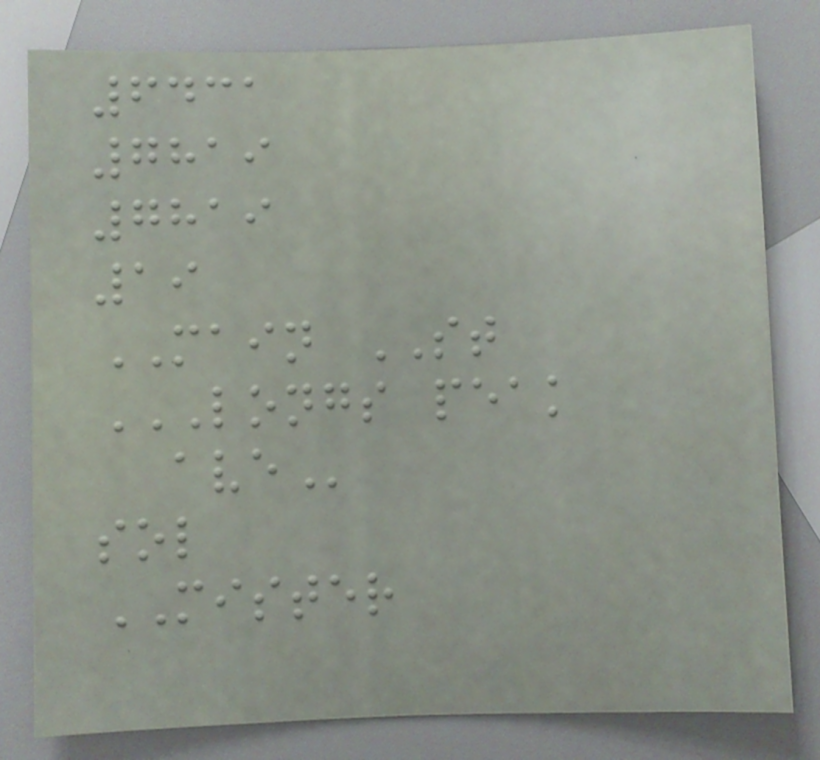6431
7819
7819
19
MAIN ST
LONGS PEAK
AVE
sol
MISTER
